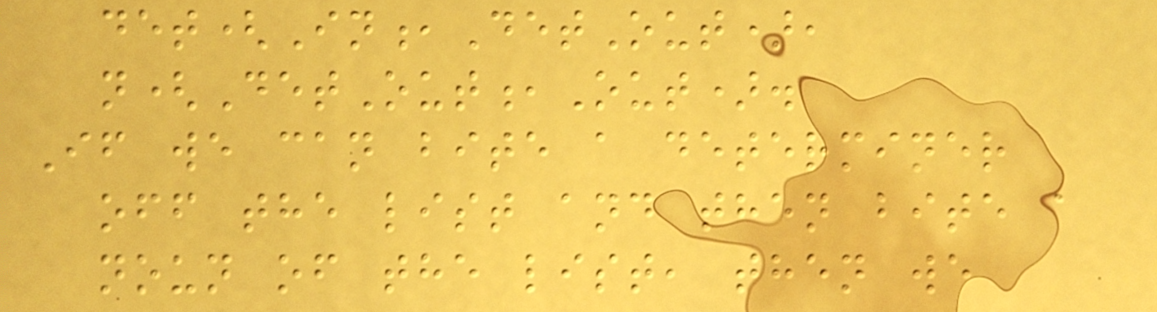det(In,DetOut),
n(DetOut,Out).
If we can bite a determiner
off the list and then bite a
noun of the list, then we
